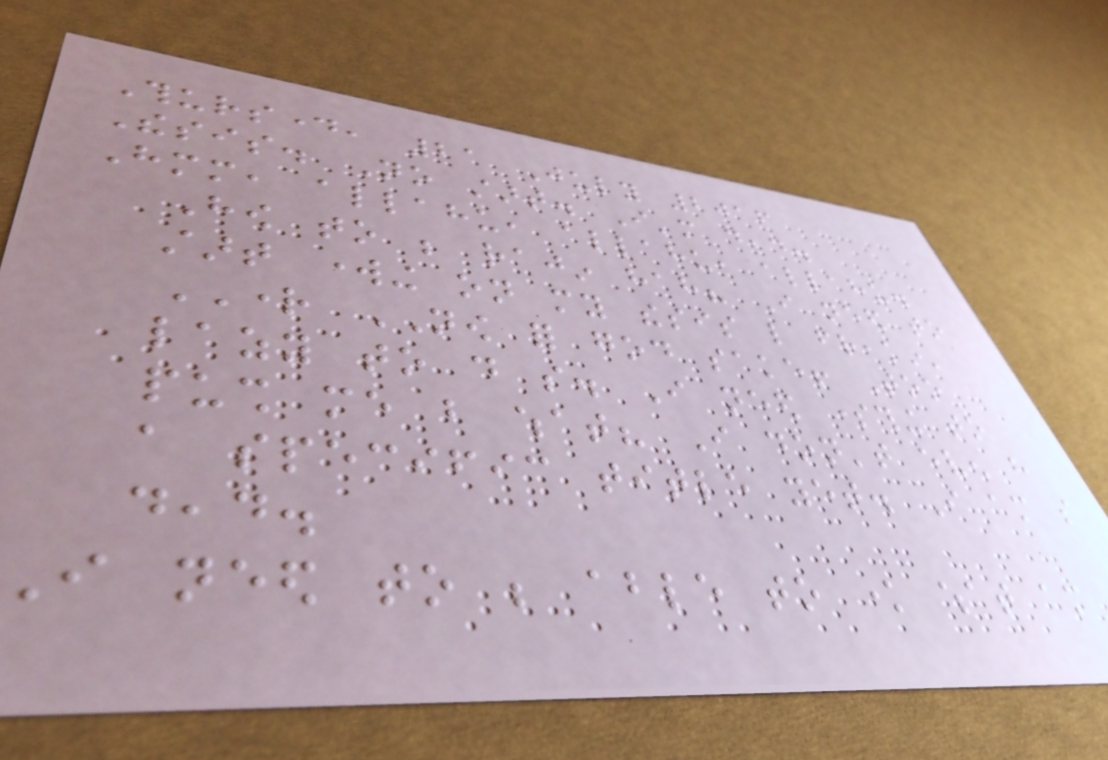Thursday, 21 July 2016
Thesis. No start. I'm dead.
Hmm, allahu, allahu, allahu.
How to be rajin hah? I need to
start working on my thesis like freakin'
RIGHT NOW for god sake! Too
lazy to do so. I need something to
push me but what? I don't even have
a specific title yet. I am so
dead.
I need to be able to know what am
